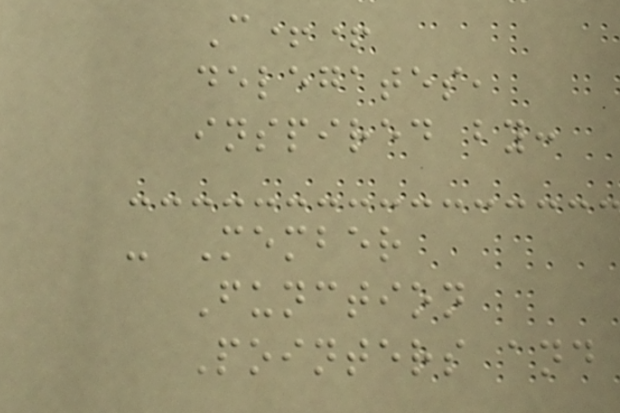C++
delegates,
inspired by:
- Member
Function
Pointers and
